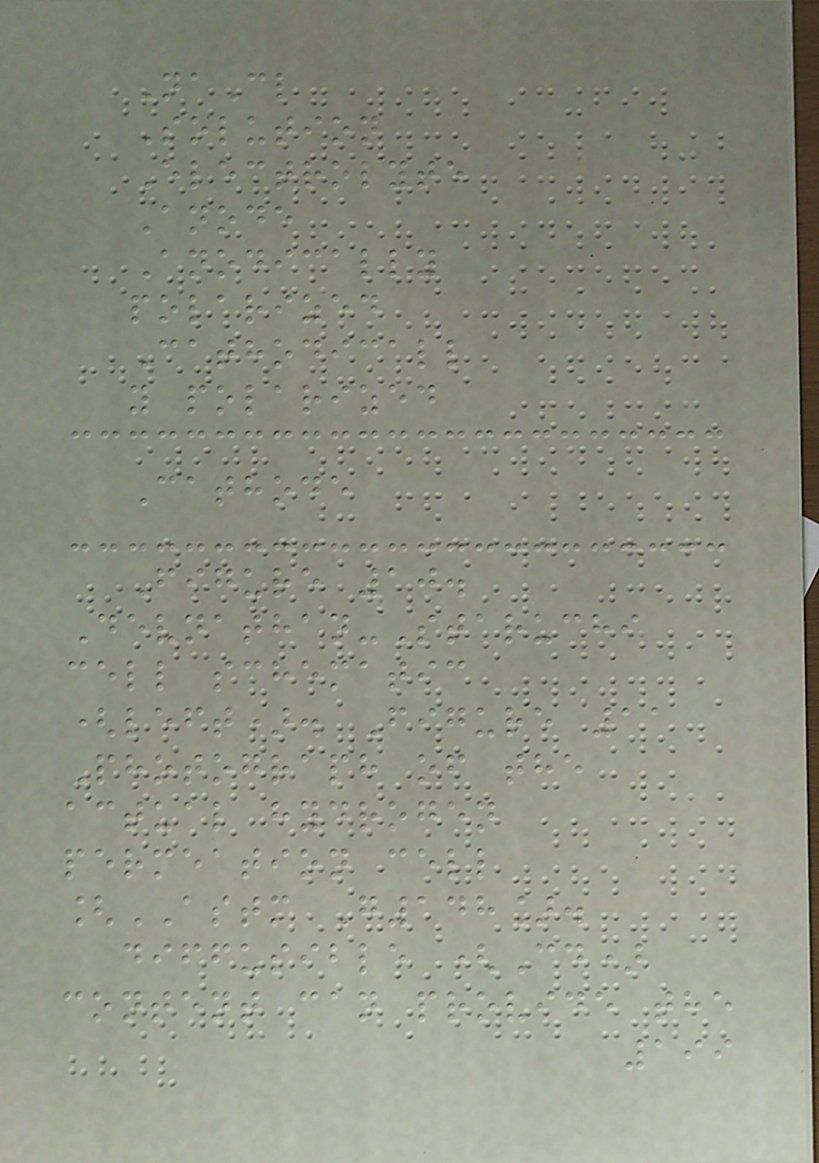NaCl
Solution
Electrolyte
Anode
Anodically
polarized
Cathodicall
y polarized
Cathode
Figure 10.
Devnathan-Staruchi
cell schematic
(left). Figure 11
Photograph of the
actual hydrogen
permeation cell
[ASTM G148].
diffusible (Cd)
content can provide the
199
